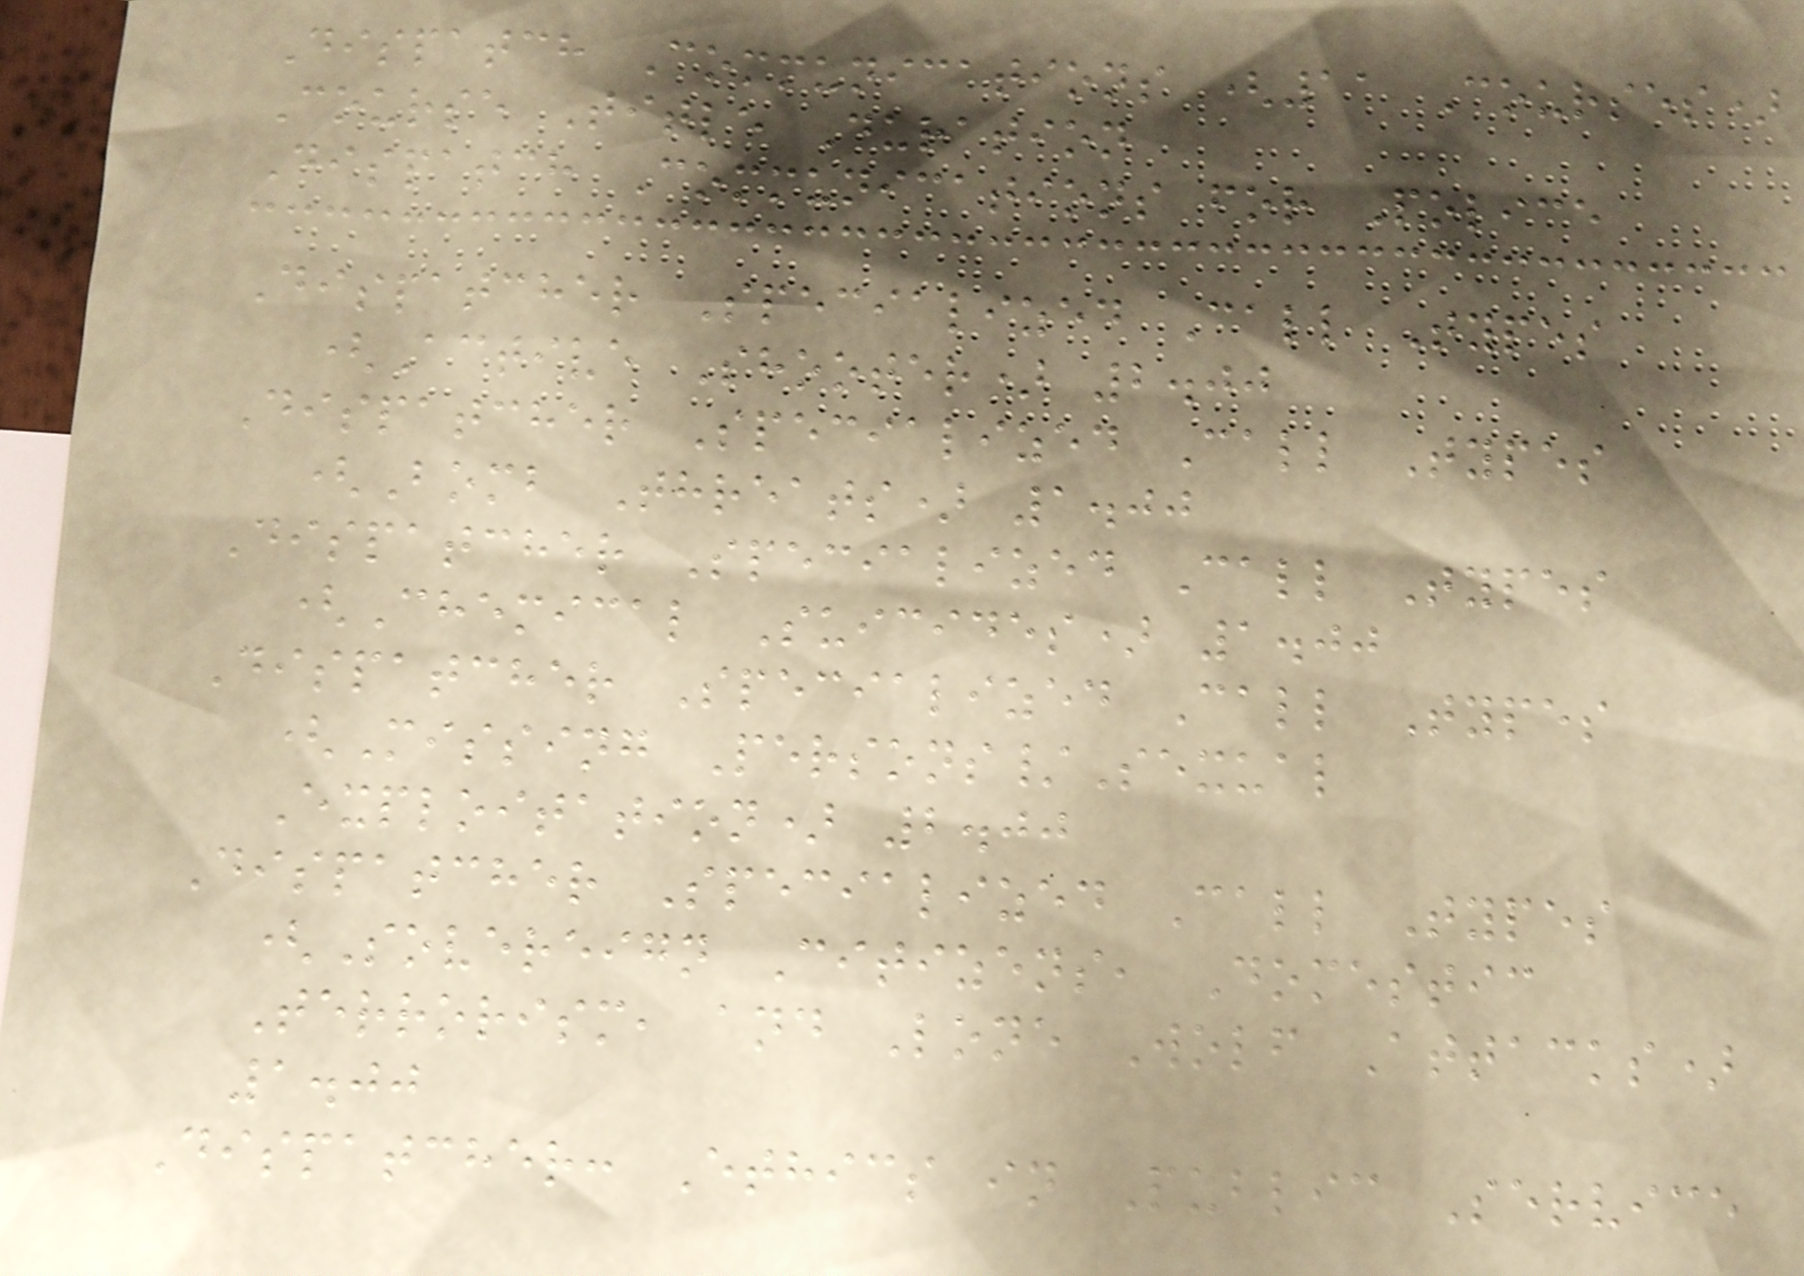Dispatch Communications (11 Courses)
Course Title Duration
Dispatch Communications for Police
Dispatcher Specialized Call Types
(Active Shooter) 2.00
Dispatcher Specialized Call Types
(Bomb Threats) 1.00
Dispatcher Specialized Call Types
(Chemical Suicides) 1.00
Dispatcher Specialized Call Types
(Missing Persons/Sexual
Exploitation) 2.00
Dispatcher Specialized Call Types
(Sovereign Citizens, Domestic
Terrorism, and Lone Wolf Attacks)
1.00
Dispatcher: Ethics in Public Service
